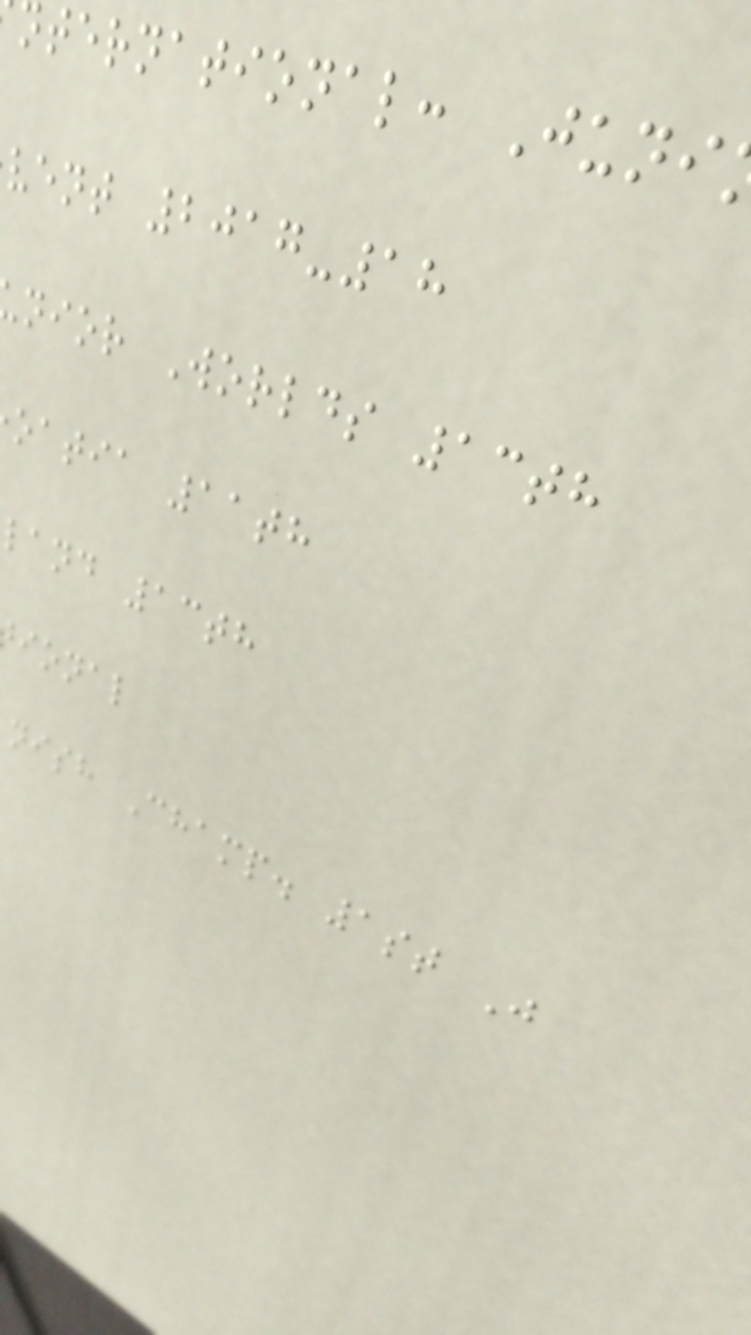nternational: Juni
vent 2017-18
nior Worlds 13th
oatia 11th
land 13th
ional
nish Champ. 1st J
